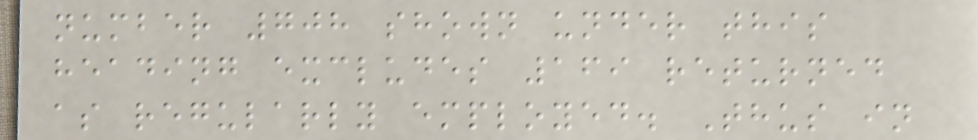number 708 shown under this
heading excludes 169 returned
as regularly employed. Thus in
